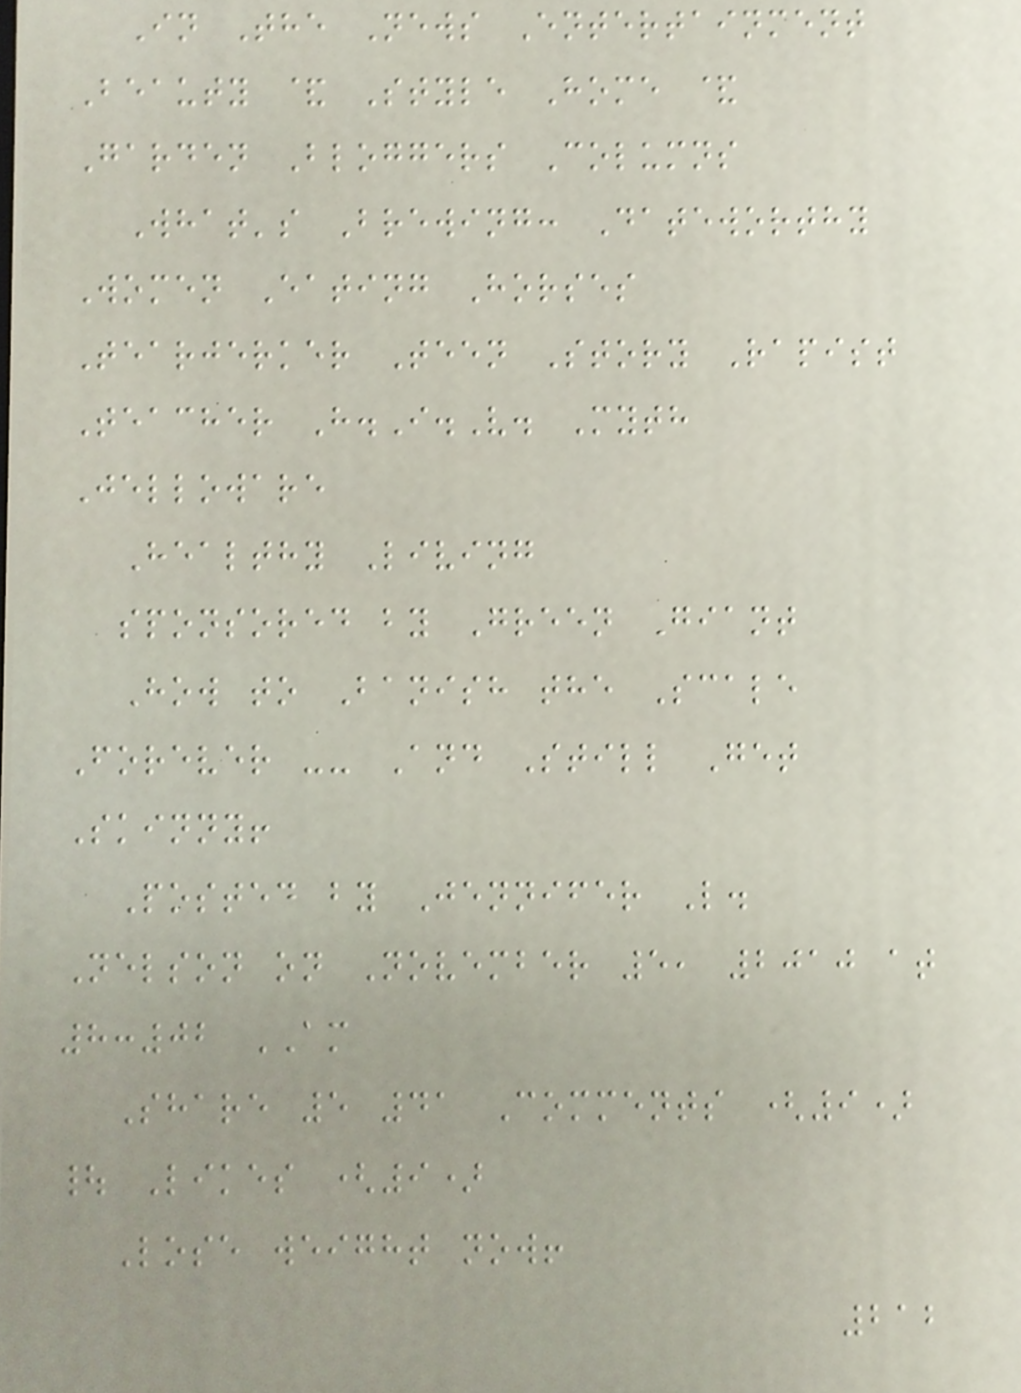In The News Entertainment
Beauty & Style Home &
Garden Bloggers Columns
What's Brewing: Dateworthy
Women Eating Horses
Tearjerker Teen Story Rapist
Teacher H.I.V. Myth
Jelloware
Healthy Living
sponsored by Green Giant
How to Banish the Scale
Forever -- And Still Get
Skinny!
Posted by Jennifer L.
Nelson on November 5, 2010 at
8:02 AM
Share 5 41 Comments (9)
| Likes (9)
Lose weight now!
212
